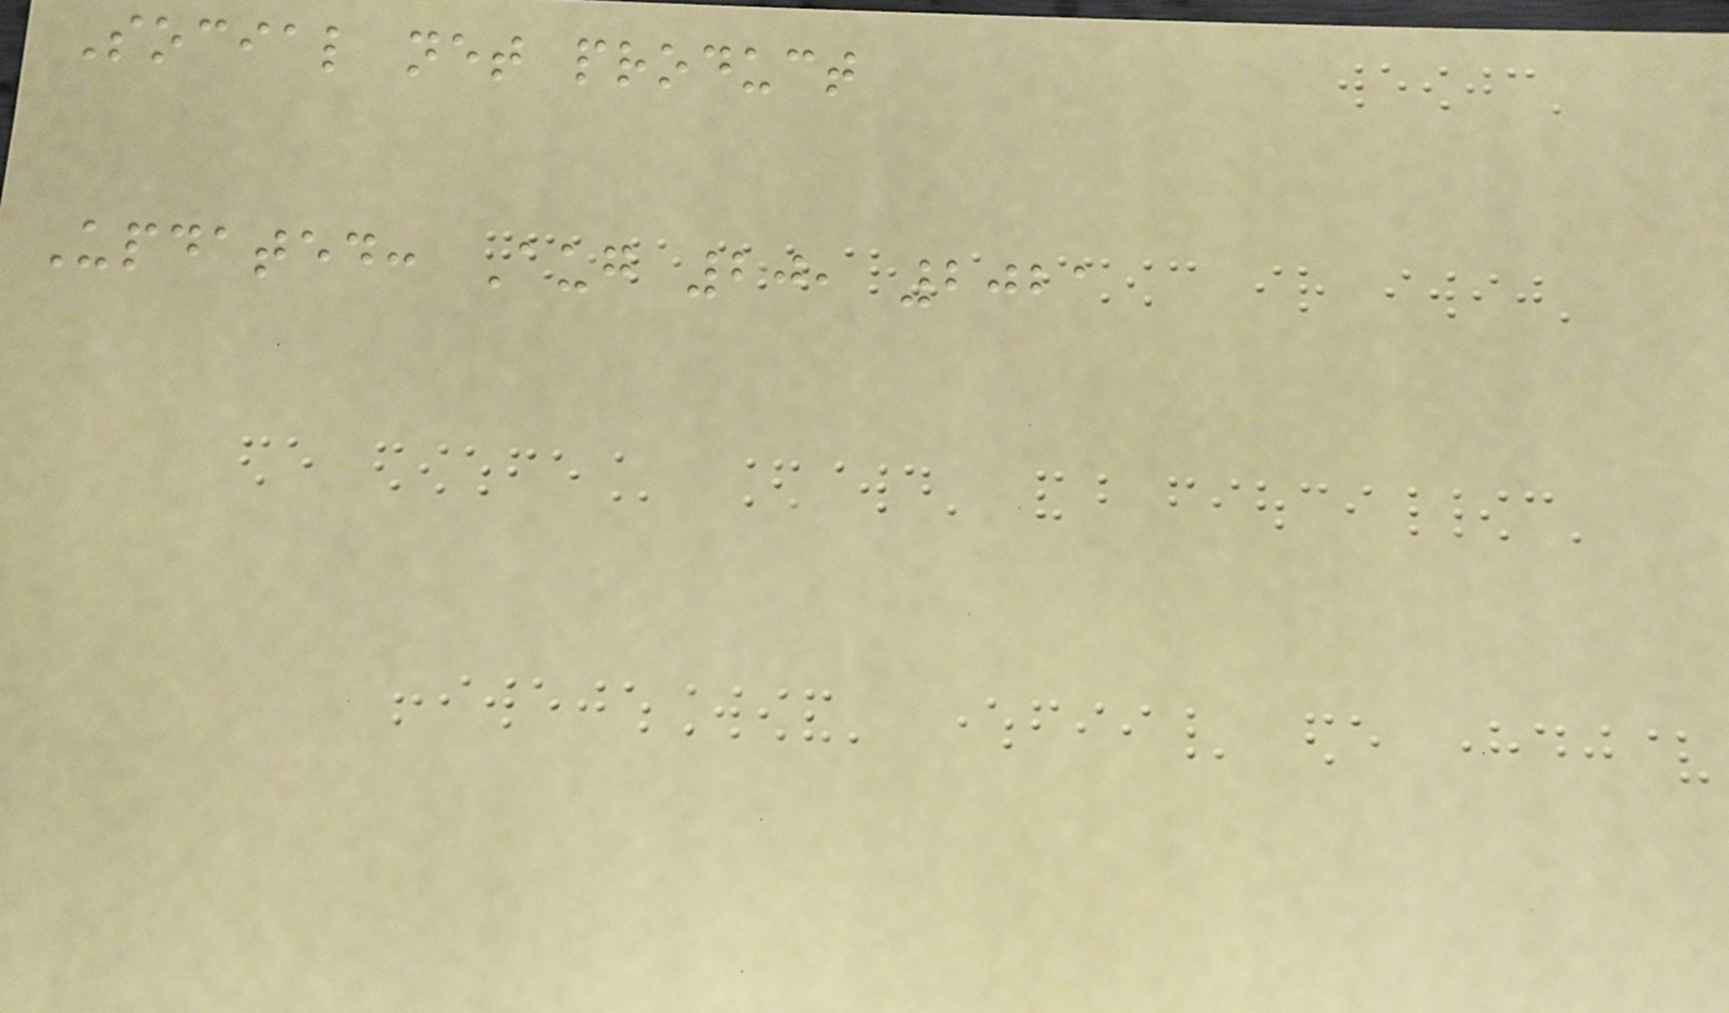Social net product
Updated: Aug 20, 2021
